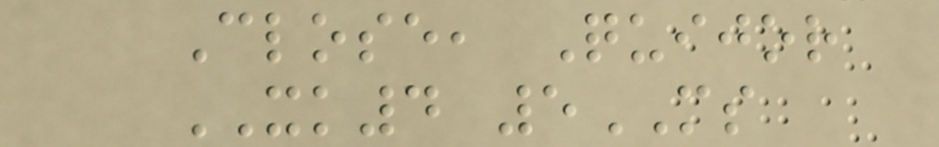Close, Quijor
XK4 5MS
